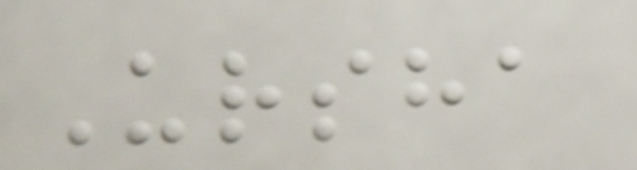Ursha
